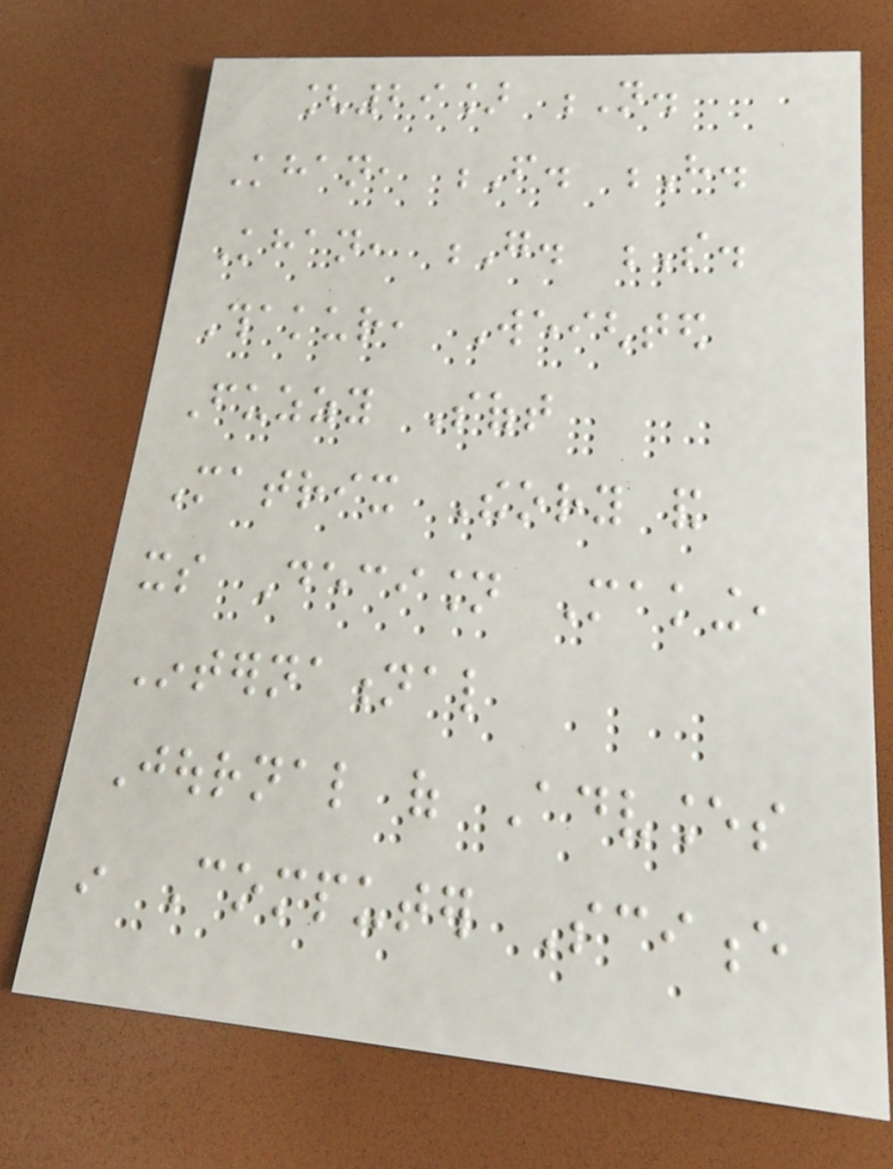[29] N.
Khan, F. H.
Khan, G. S.
Thakur, Weighted
Fuzzy Soft
Matrix Theory and
its Decision Making,
International
Journal of Advances
in Computer Science
